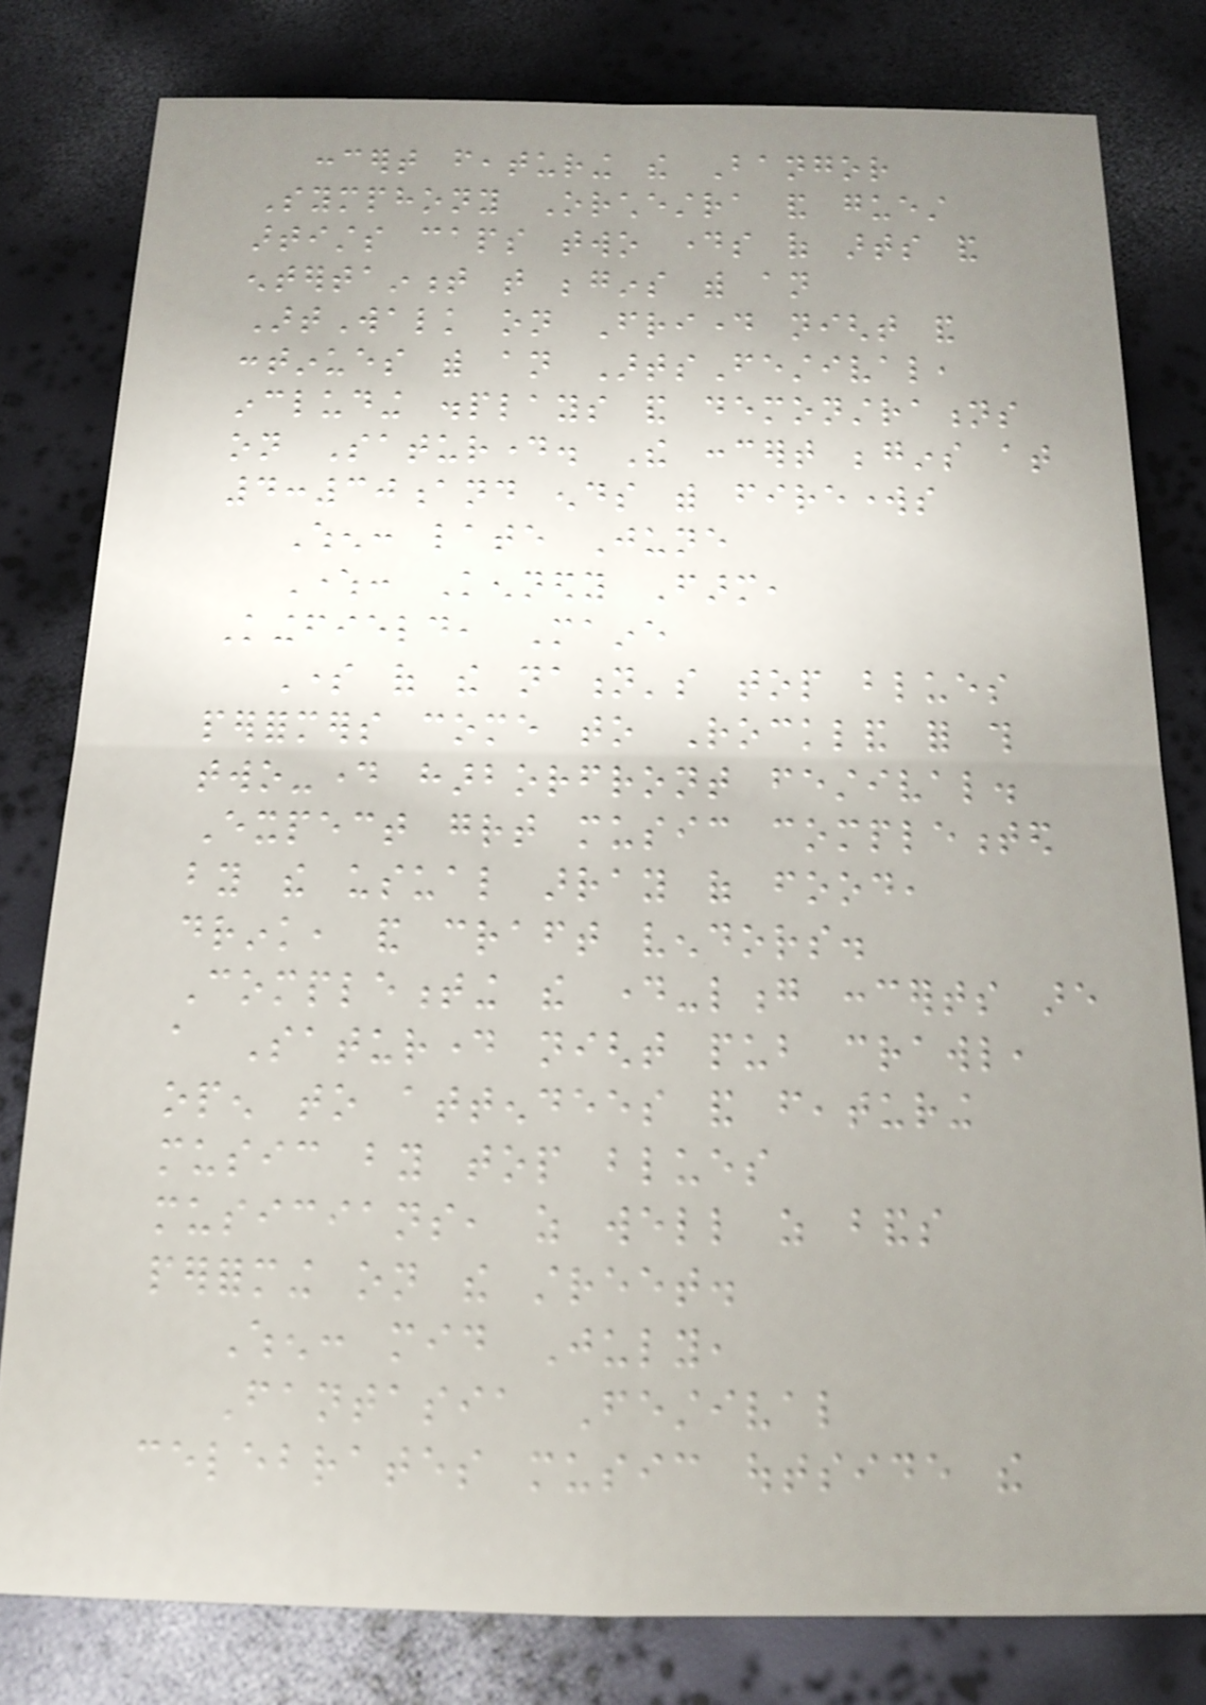concert featuring the Bangor
Symphony Orchestra and guest
artists caps two days of arts and
entertainment that begins with an
ArtWalk on Friday night and
continues with an ArtsFestival,
including displays and demonstrations
on Saturday. The concert begins at
4:30and ends with fireworks
When: late June
Where: Kennedy Farm,
Kingfield, Maine
Some of the nation's top blues
performers come to Rockland for this
two-day harborfront festival.
Expect great music complemented
by the usual array of food,
drink, and craft vendors.
Complementing the day-long concerts are
a Saturday night pub crawl,
open to attendees and featuring
music by top blues
musicians, as well as bands
performing on the street.
When: mid July,
Fantasia Festival
celebrates music outside the
